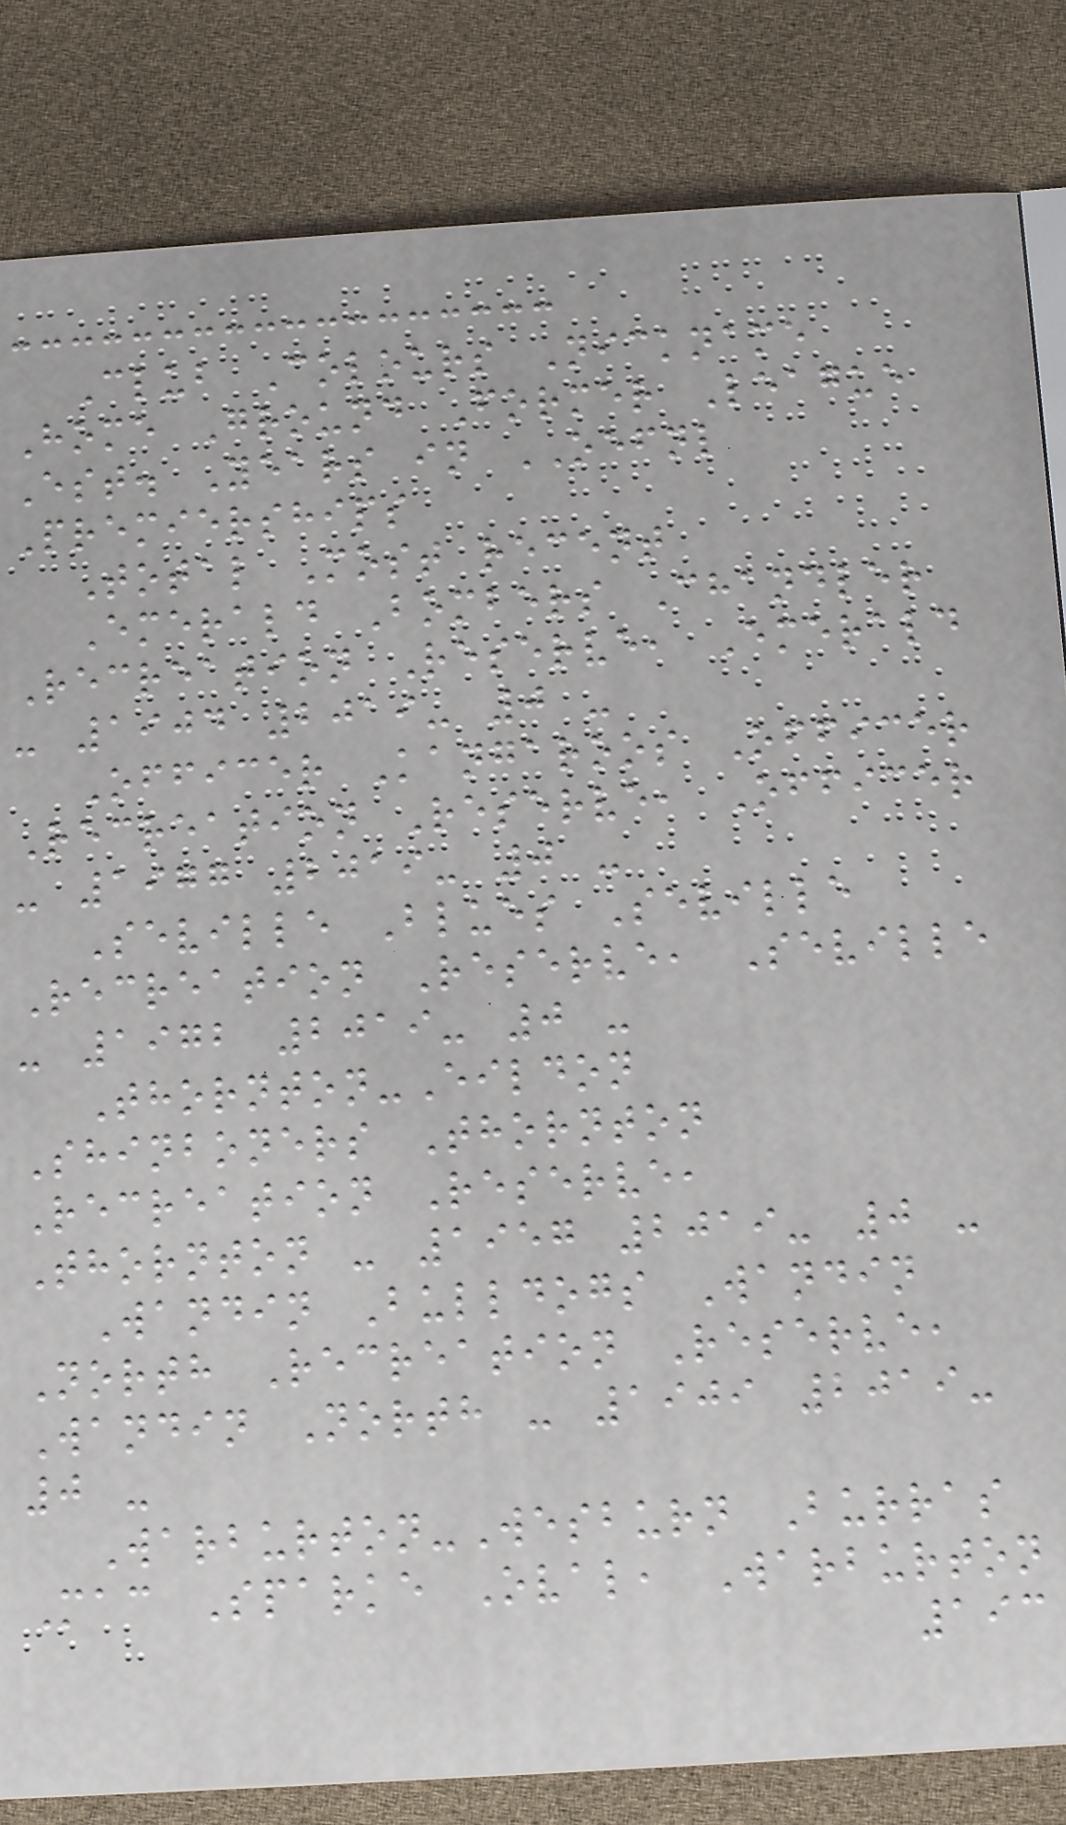Club Colours Nickname
Home Ground Former League
Est. Years in OEFNL
Premierships
Total Most recent
Emerald Bombers Chandler
Recreation Reserve, Emerald
- 1904 2019- 0 -
Officer Kangaroos Officer
Recreation Reserve, Officer
- 1977 2019- 0 -
Seville Blues Seville
Recreation Reserve, Seville
- 1972 2019- 0 -
Thornton-Eildon
Shinboners Thornton
Recreation Reserve,
Thornton - 1957 2019- 0 -
Wandin Bulldogs Wandin
North Recreation Reserve,
Wandin North - 1909 2019-
0 -
Warburton-Wesburn Burras
Mac Sparke Oval, Warburton
193
